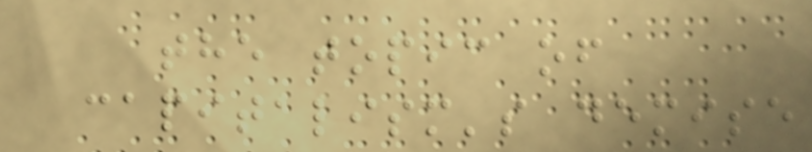the topic of
capitalism's demise
